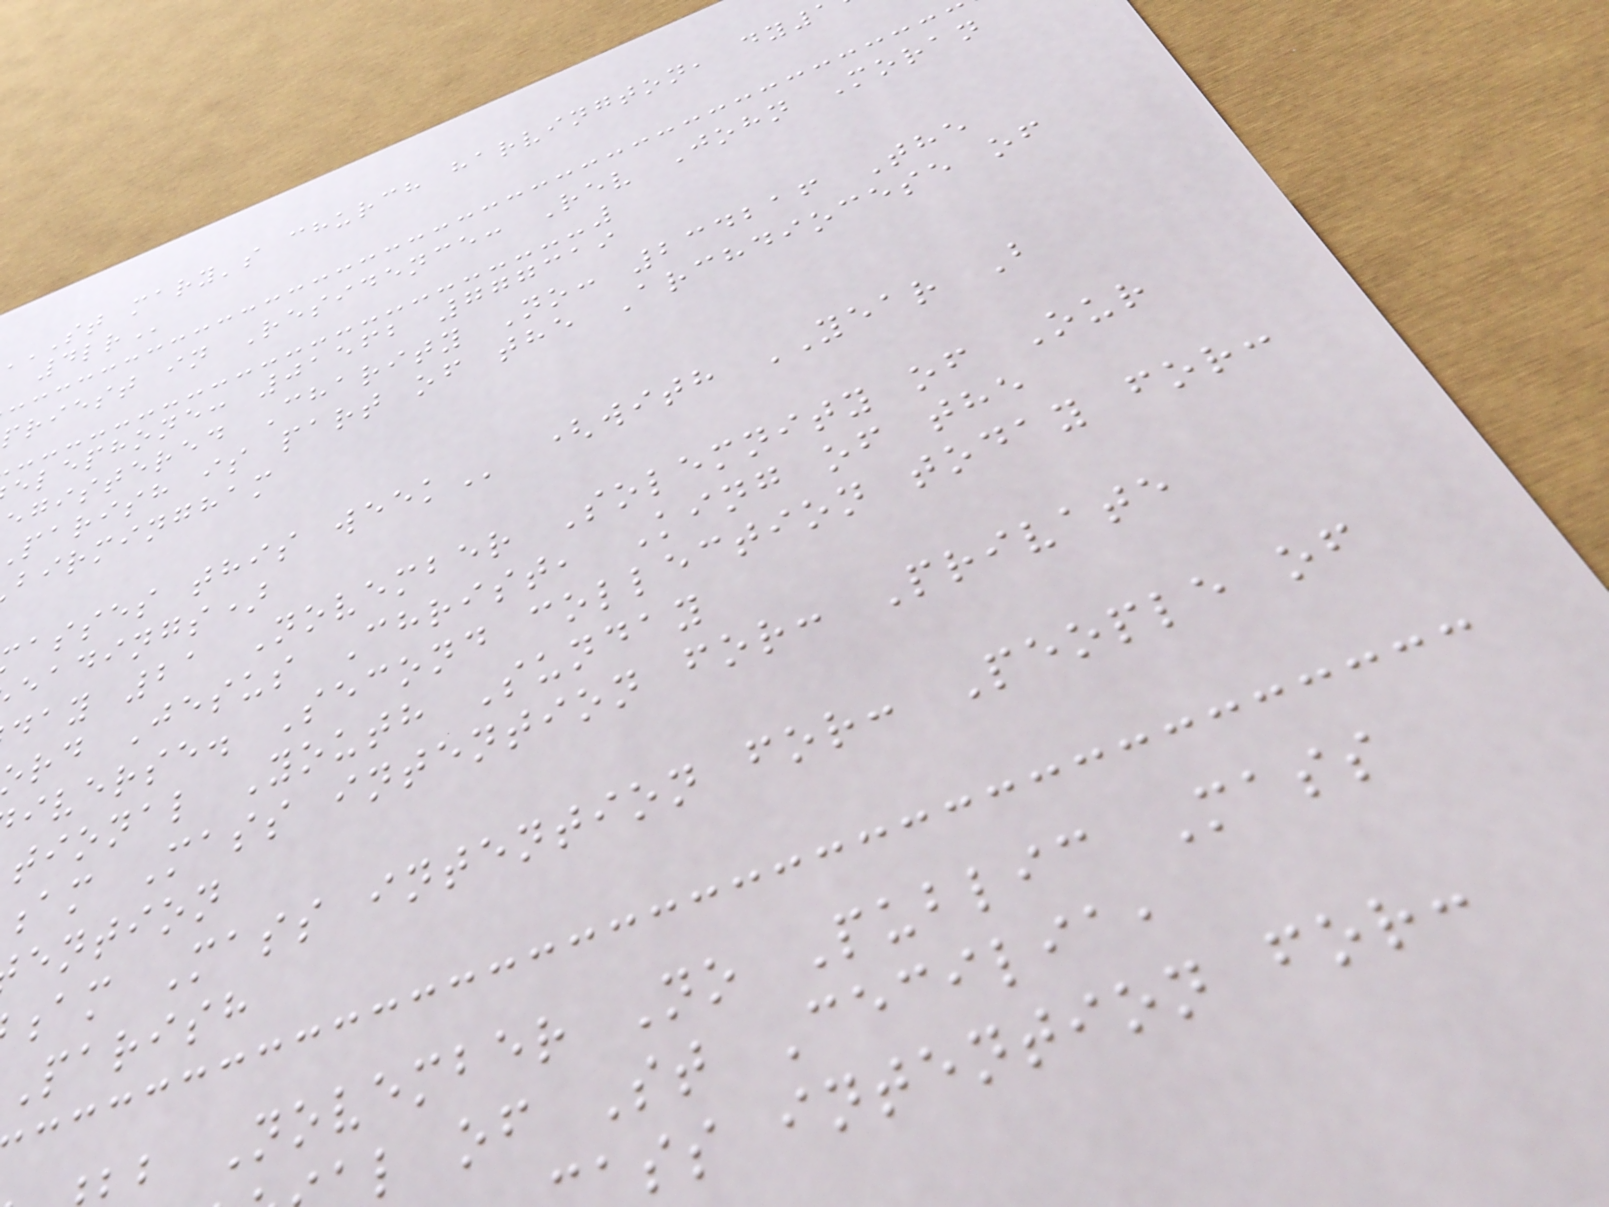ST mary's church harvington,
priest in Residence: Rev John Moran
elephone: 01562 777319
egistered Charity No: 234216 The
parish is part of the Archdiocese of
birmingham
asses this
eadings)
day 21 November Solemnity of Our
rd Jesus Christ, King of the
iverse. Second collection today for:
tional Youth Sunday
am Mass intention for: Private
ention
am Mass intention for: People of
Parish
b November No Public Mass
l of St Cecilia,
ss intention for:
